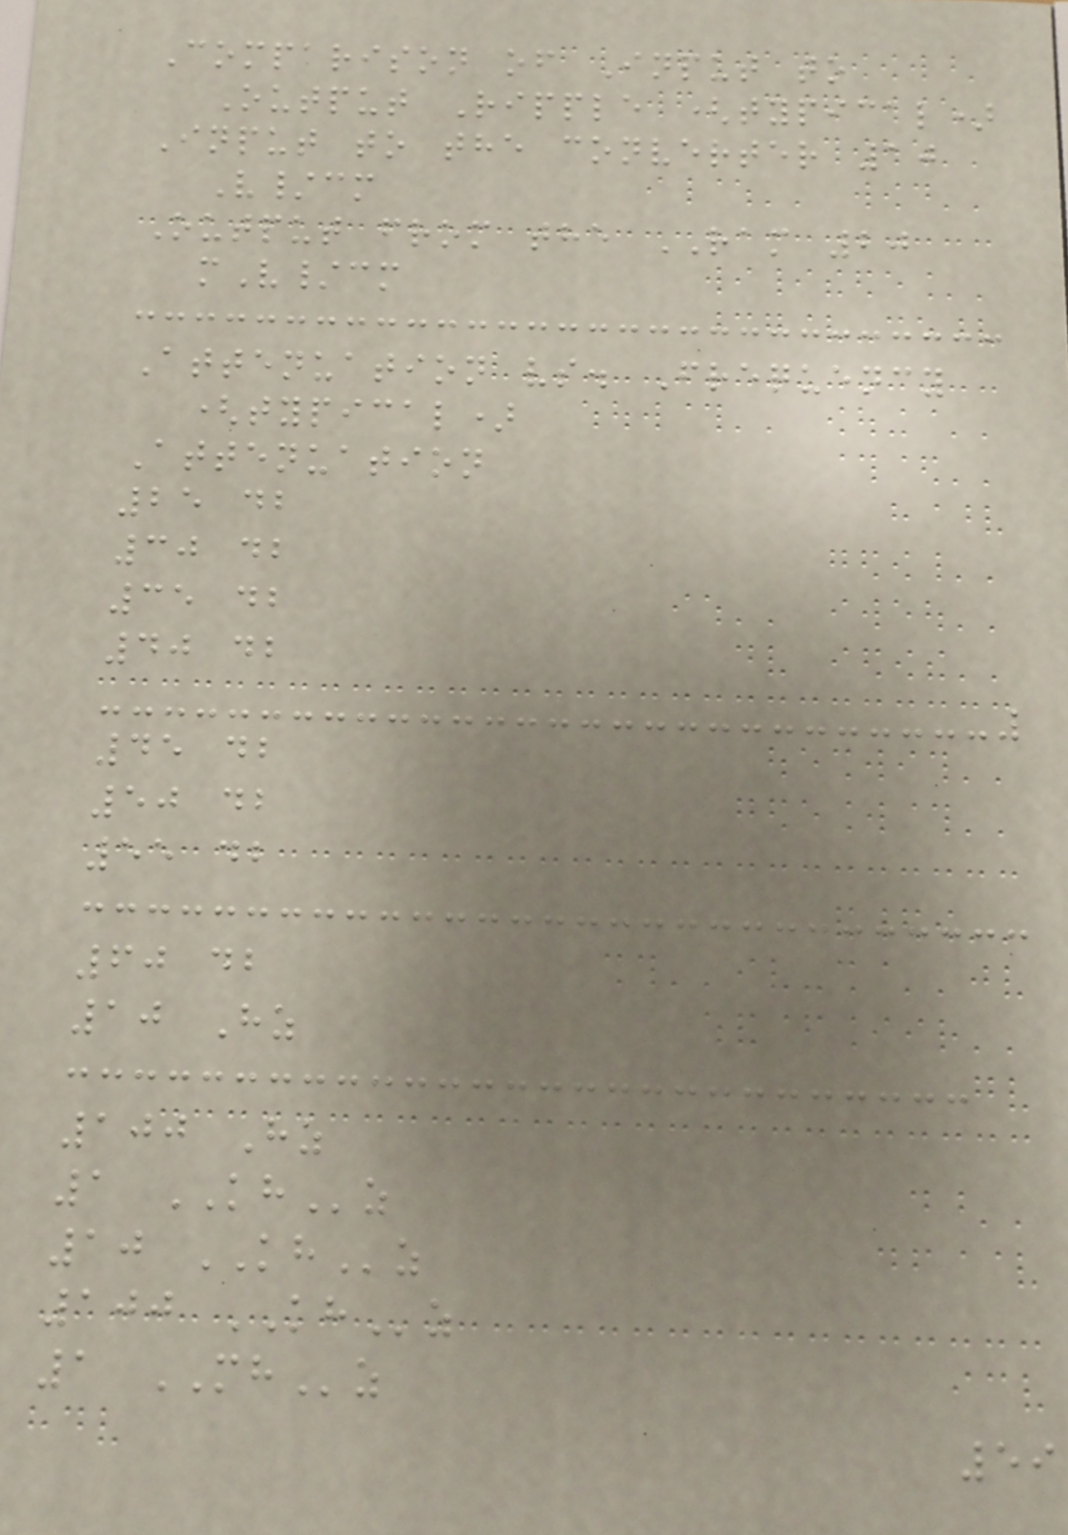Comparison of Input to
Output Ripple (typical)
Input to the converter 10
V/cm
Output from the RAM 20
mV/cm
Attenuation vs. Frequency
(typical)
Attenuation
25 db
30 db
35 db
40 db
45 db
50 db
55 db
60 db
10 Hz
100 Hz
1 KHz
10 KHz
100 KHz
1 MHz
59
